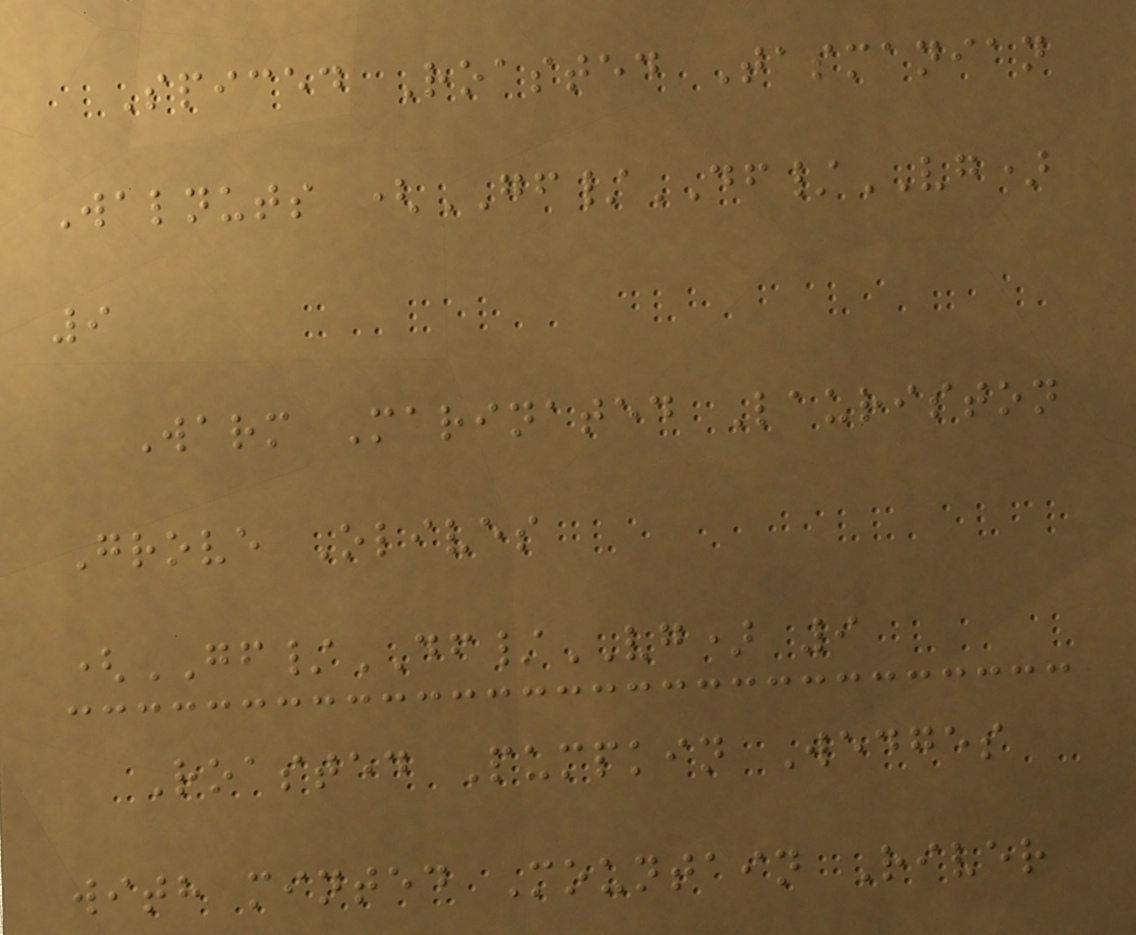Spiced Roasted Tasmanian
Walnuts (GF/DF/VG)
9
Warm Marinated Lauriston
Grove Olives
(GF/DF/VG) 9
Roasted Pumpkin Wedges
with minted Mountain River
